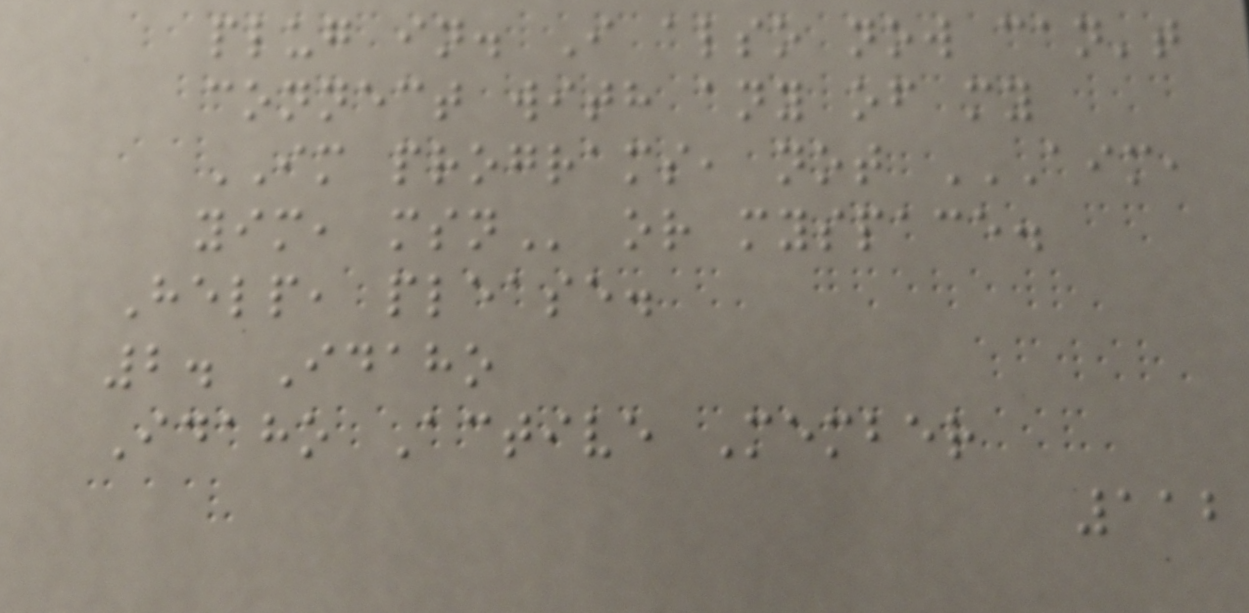plug in. I also now can't
connect with any of my
IM programs, not AIM,
YIM, MSN or myspace.
Help, please.
2. Idaho
Idaho Active Member
112
